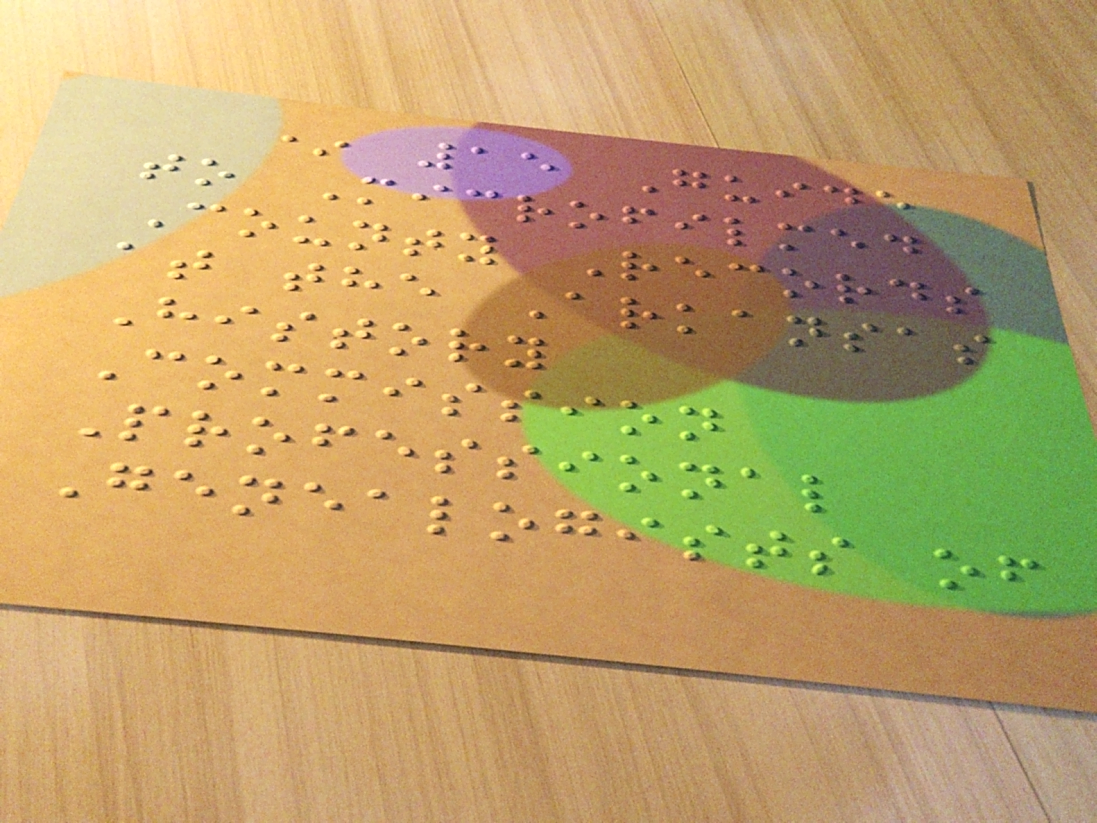* 15 Guide
to Microfilmed
County Records
at the Arkansas
History
Commission
Professional
Genealogists of
